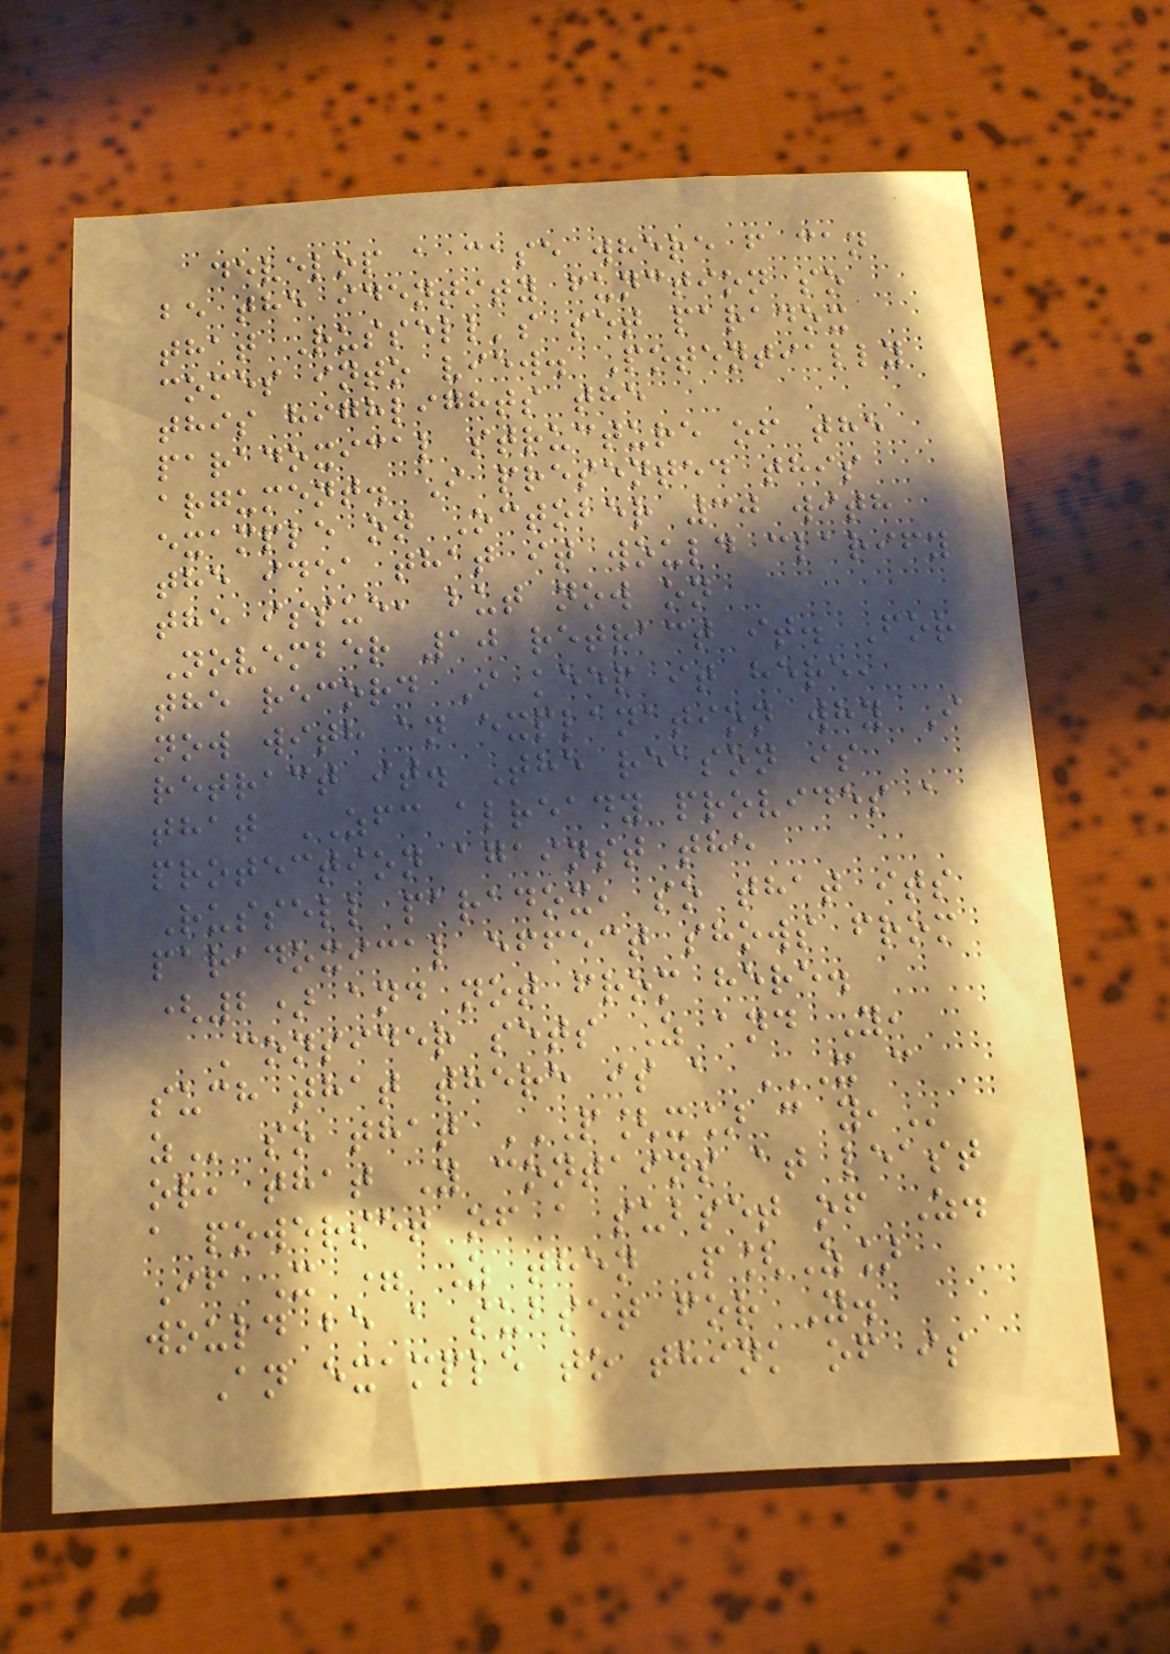develop a case where f can
be the identity function so
that Russell's set paradox
comes into view. Potentially
this highlights the
paradoxical structure of the
argument. I presented this
example on October 30 with
the idea that it would clarify
the issue, but now on
November 10 retract it. For
the record I keep it here,
now with an explanation why I
retract it. The reason is
that ZFC already provides a
protection against the
Russell paradox, so that its
paradoxical effect shows from
(2) and not from here.
Consider sets Z and Y,
such that there is a X C
Z so that P[X] C Y,
or, that Y contains at least
a powerset of a subset of Z.
If X = Z then P[Z]
would be a subset for Y.
An example to think of is
